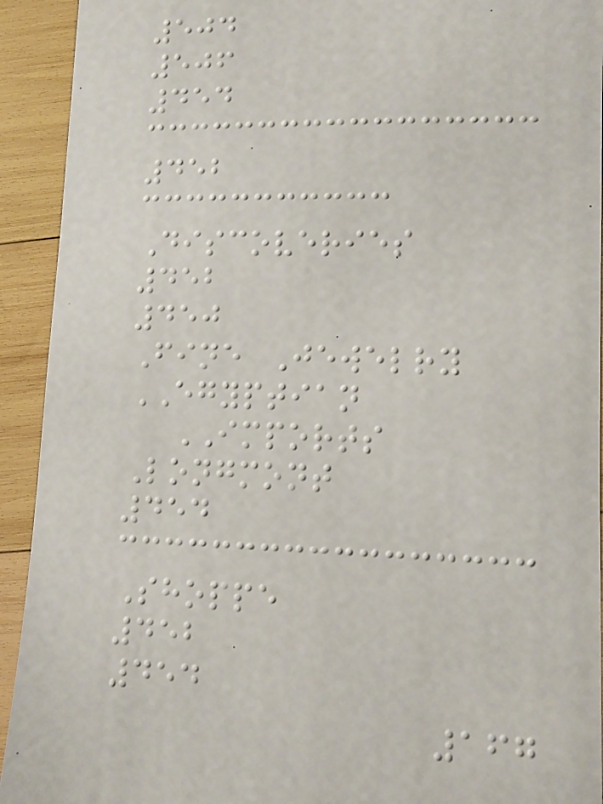504
506
454
452
Discoveries
452
450
Fine Jewelry
EGYPTIAN
IMPORTS
Longmont
454
Shoppe
452
454
167
